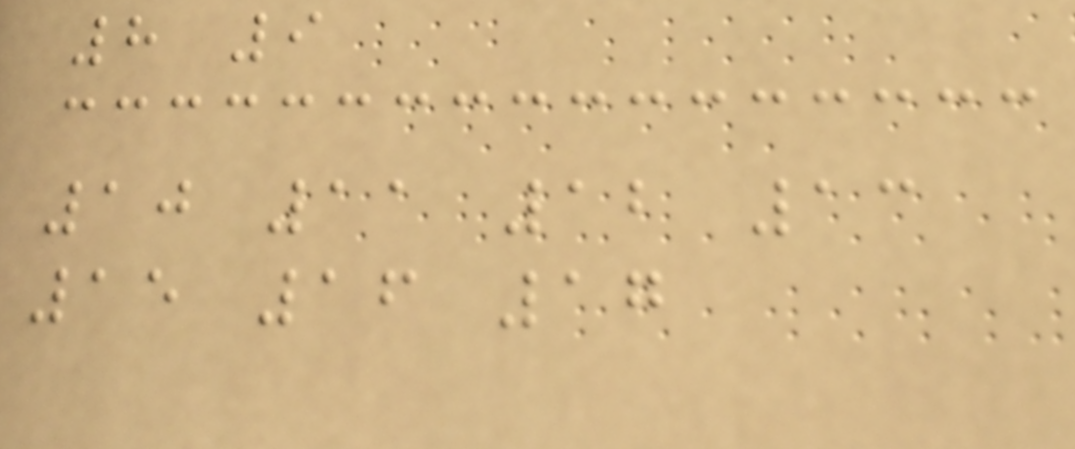8 9
10 11 12 13
15 16 17
